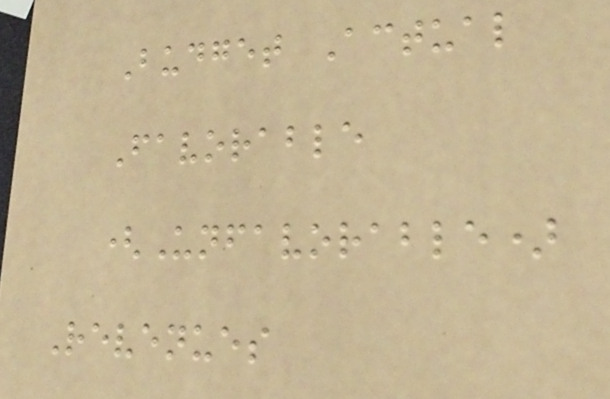Budget Actual
Favorable
(Unfavorable)
Revenues
